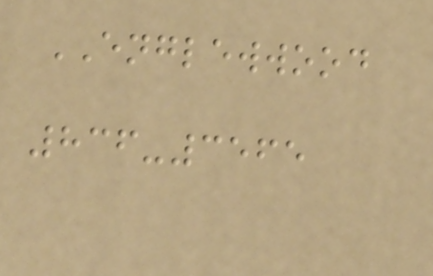ENGLEWWOOD
836-3565
